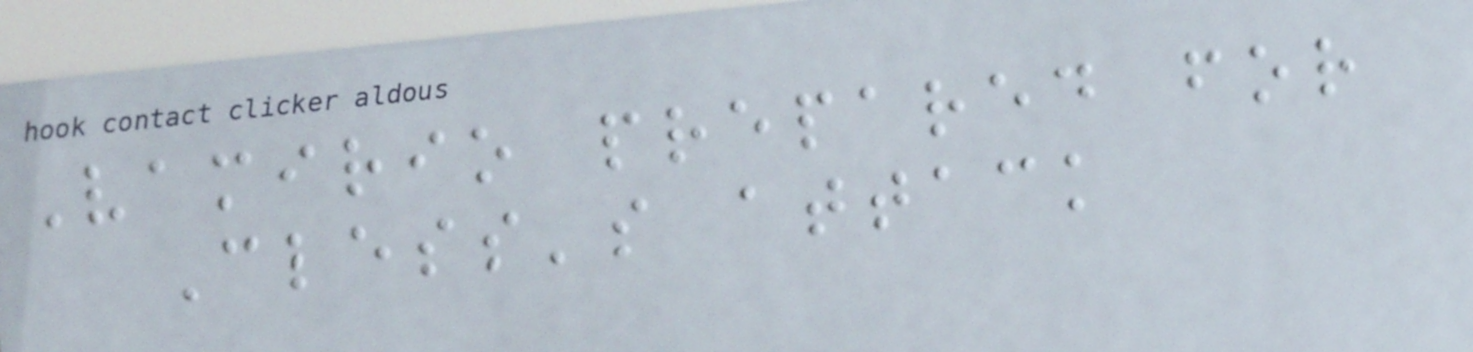Vamirio prepared for
Cless's attack
